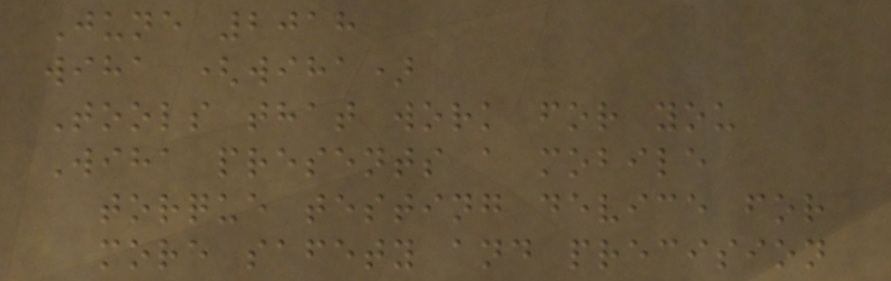June 2018
wiha (wiha)
Tools that work for you
Wiha presents a mobile
torque testing device for
more safety and precision
